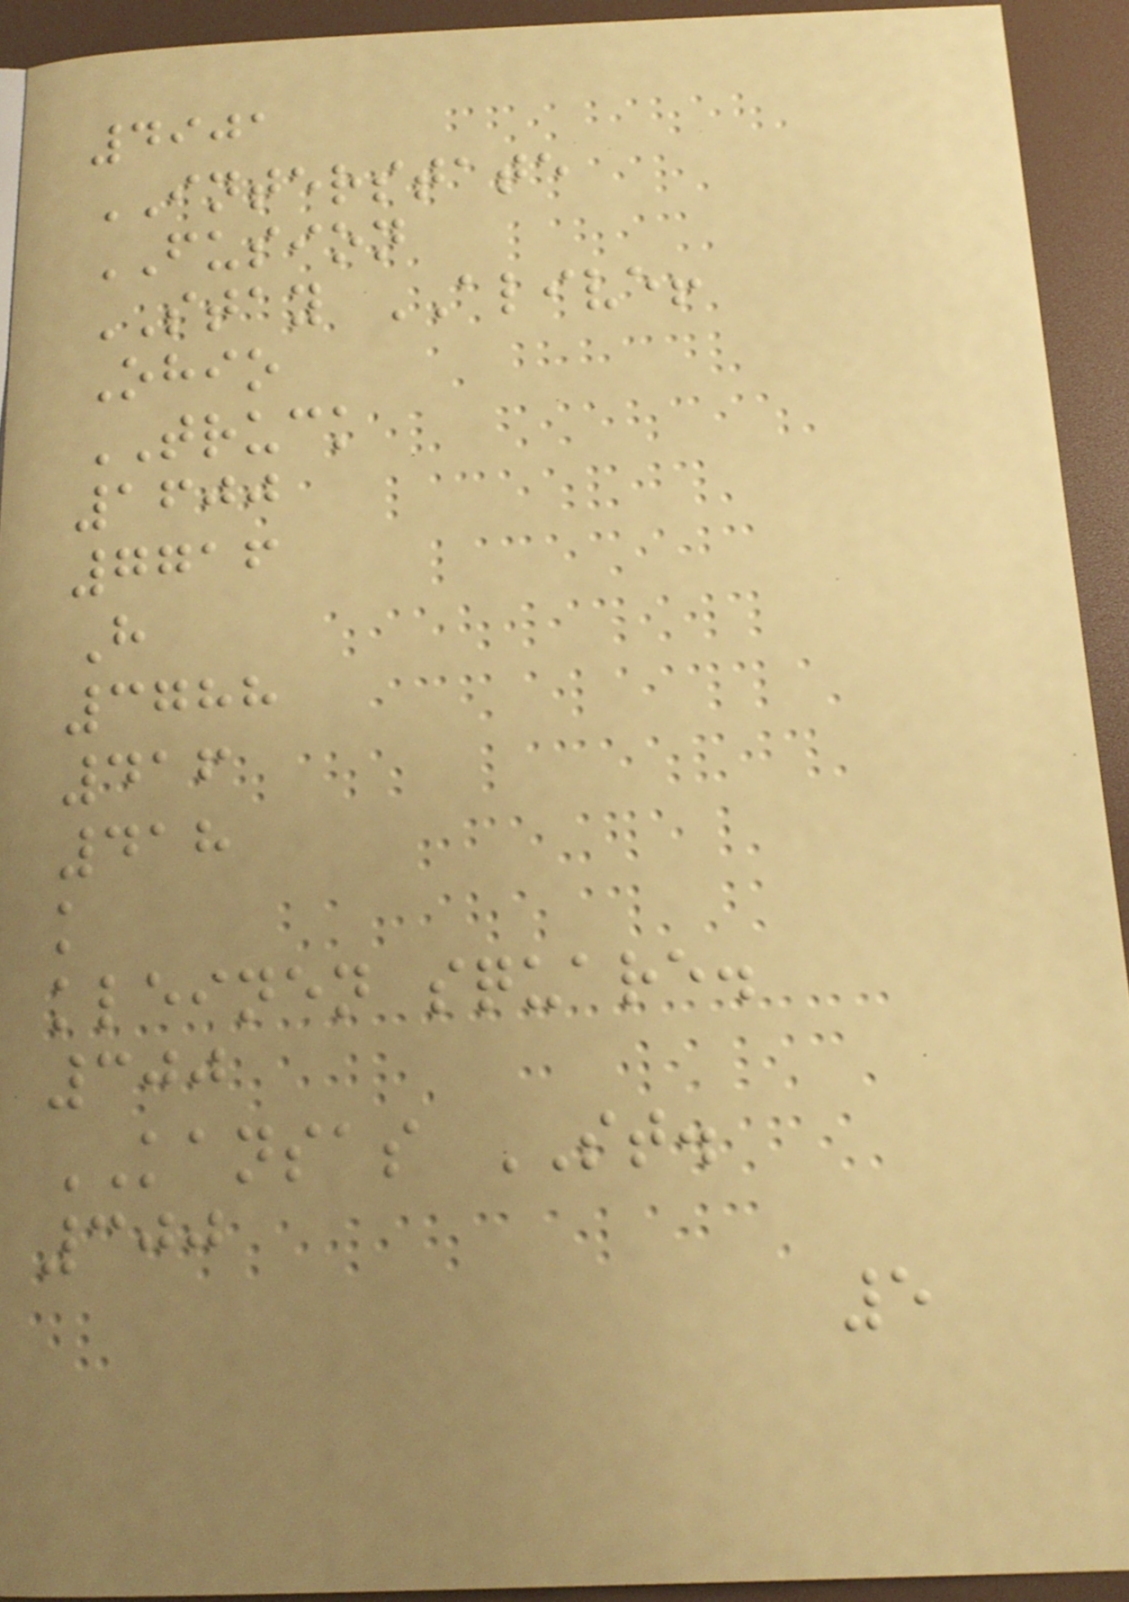4901
INTERSTATE
FUSION
STAY ALIVE!
Ohio
TRUCK
1600
7716
H
3788
416
418
k
kleinen square.
300
KANSAS ST.
300
5
